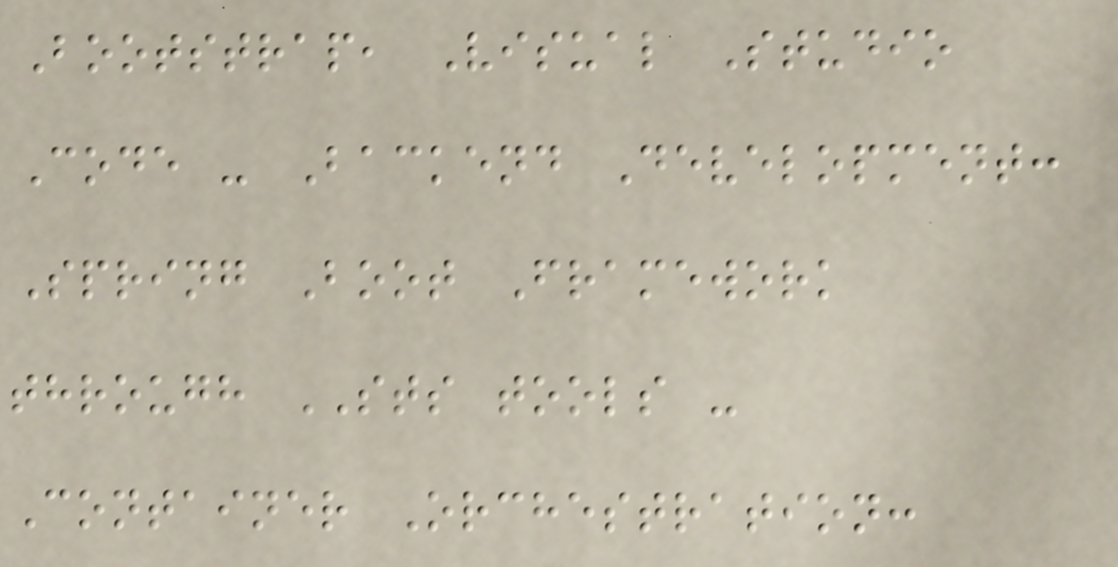Bootstrap, Visual Studio
Code - Backend Development:
Spring Boot Framework
through STS tools -
Container Orchestration:
